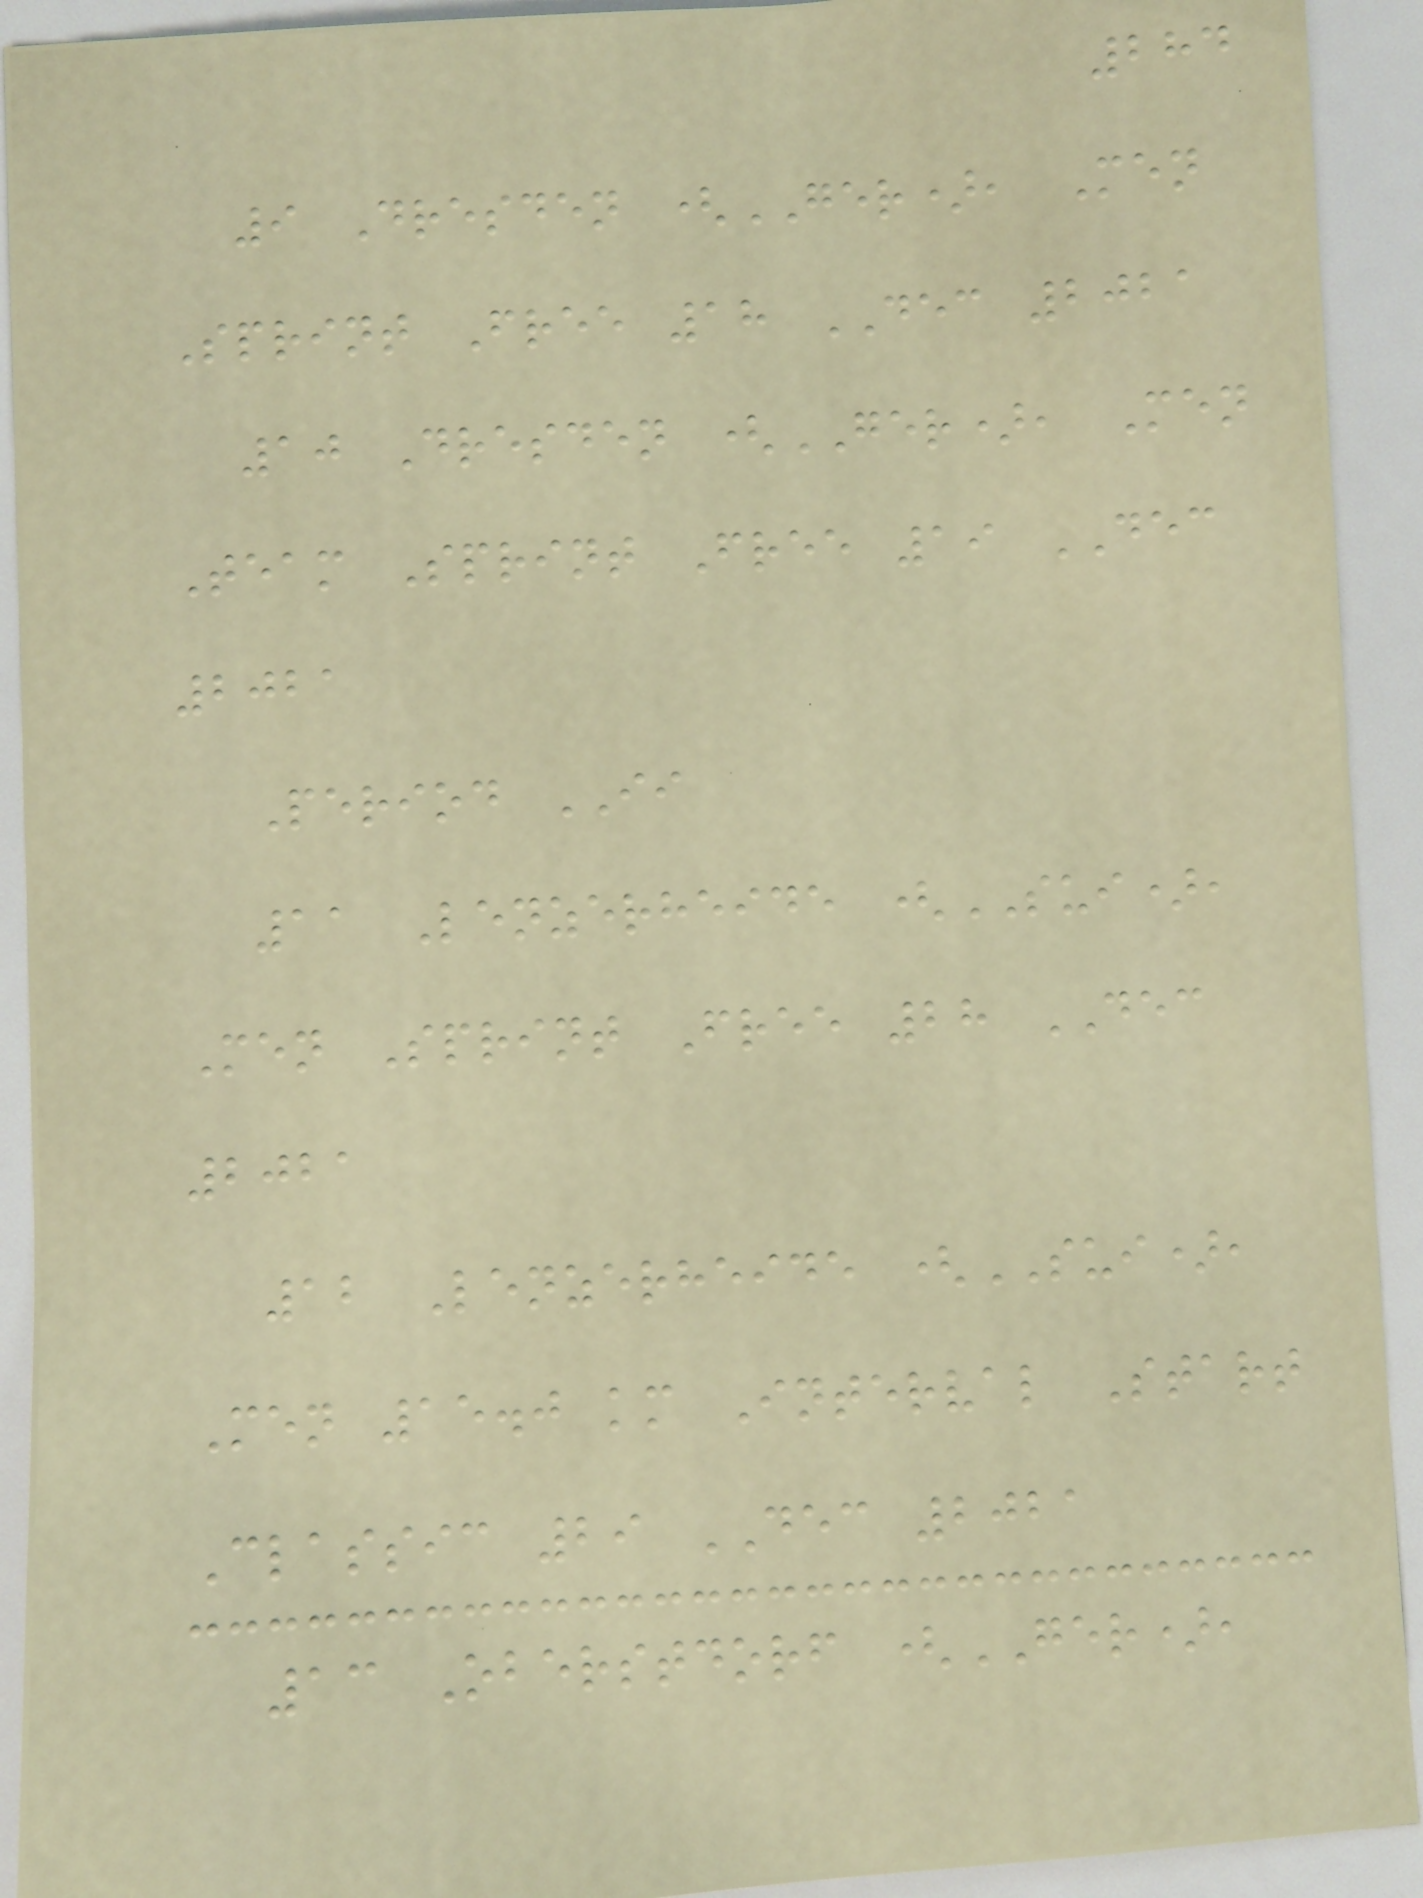284
9 Dresden (GER), Men
Sprint Free 18 DEC 2021
10 Dresden (GER), Men
Team Sprint Free 19 DEC
2021
Period II
11 Lenzerheide (SUI),
Men Sprint Free 28 DEC
2021
12 Lenzerheide (SUI),
Men 15.0 km Interval Start
Classic 29 DEC 2021
13 Oberstdorf (GER),
